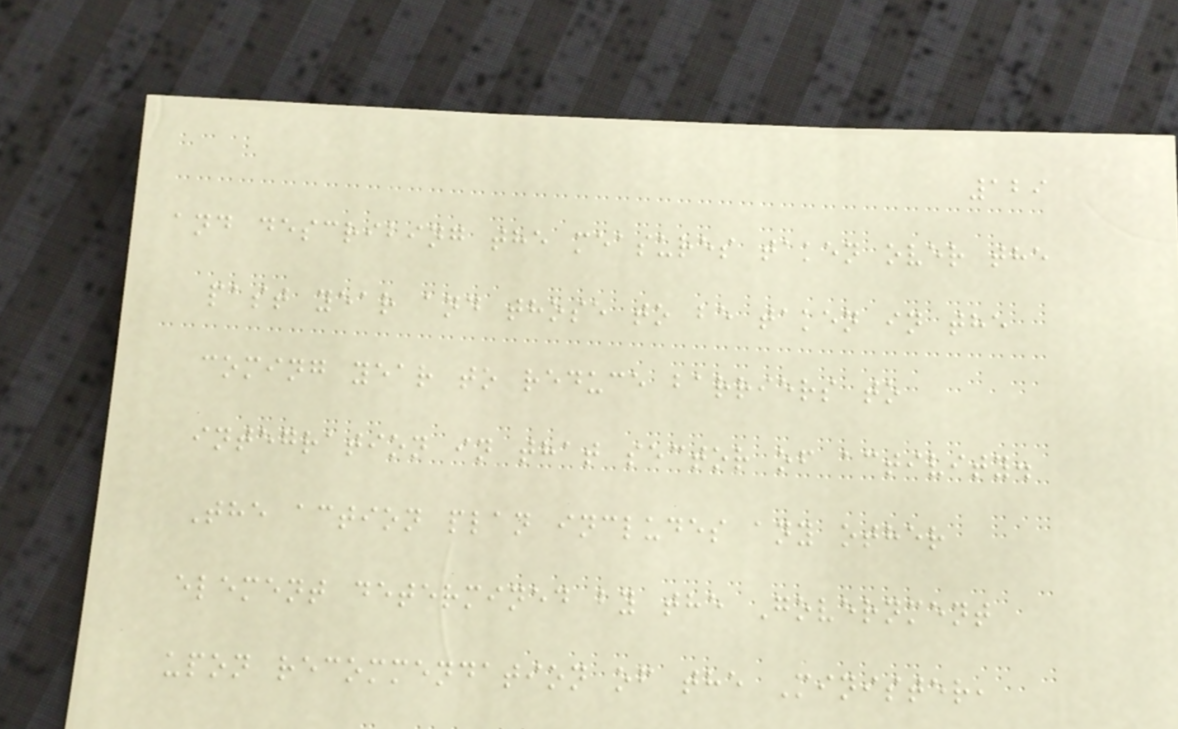129
and describing the measures taken over the
past year and those to be taken in the
coming year to reduce barriers to
integration in that sector of activity.
The action plan includes any other
element determined by the Government
upon recommendation of the Minister,
